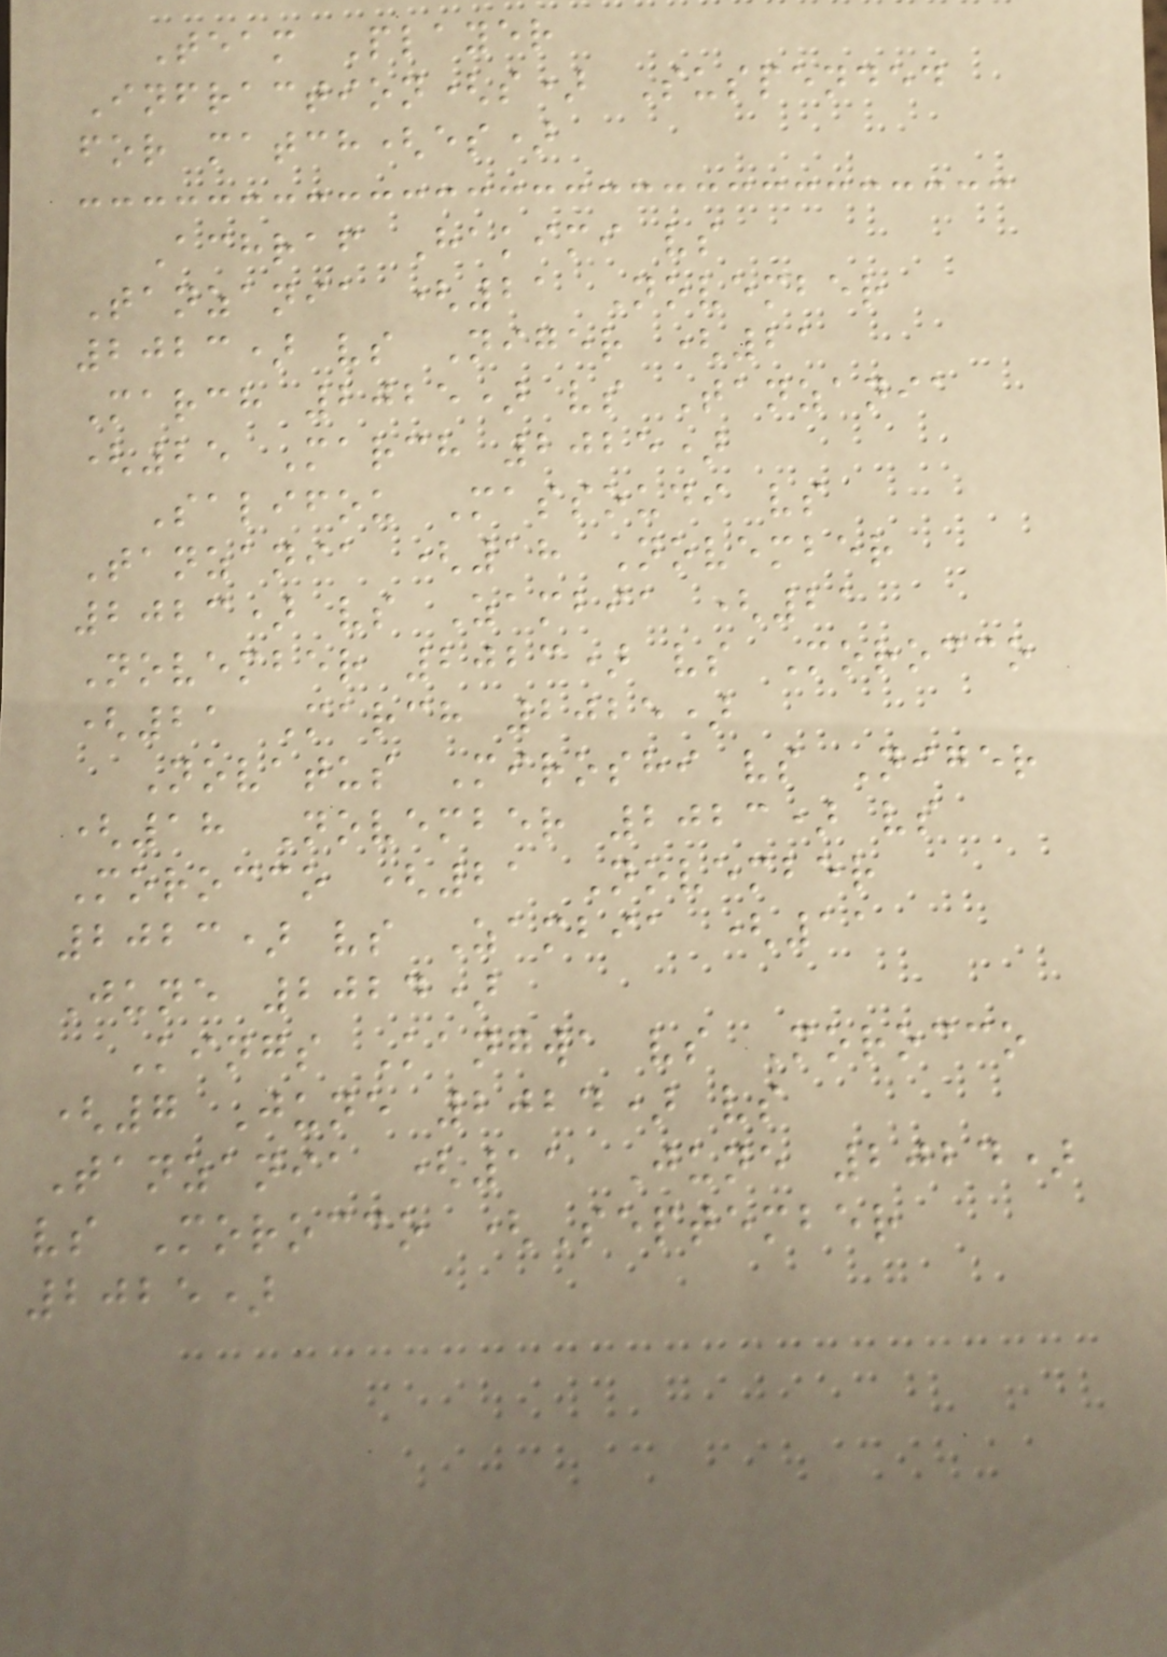Team Player
Infraction(s) Suspended
for match(es)
Achraf Hakimi vs
Tanzania (21 November
2023) vs Niger (21
March 2025) vs Tanzania
(25 March 2025)
Salifou Massoudi vs
Tanzania (18 November
2023) vs Zambia (21
November 2023) vs Morocco
(21 March 2025)
Novatus Miroshi vs Niger
(18 November 2023) vs
Morocco (21 November
2023) vs Zambia (11
June 2024)
Kings Kangwa vs Morocco
(7 June 2024) vs
Tanzania (11 June 2024)
vs Morocco (September
2025)
